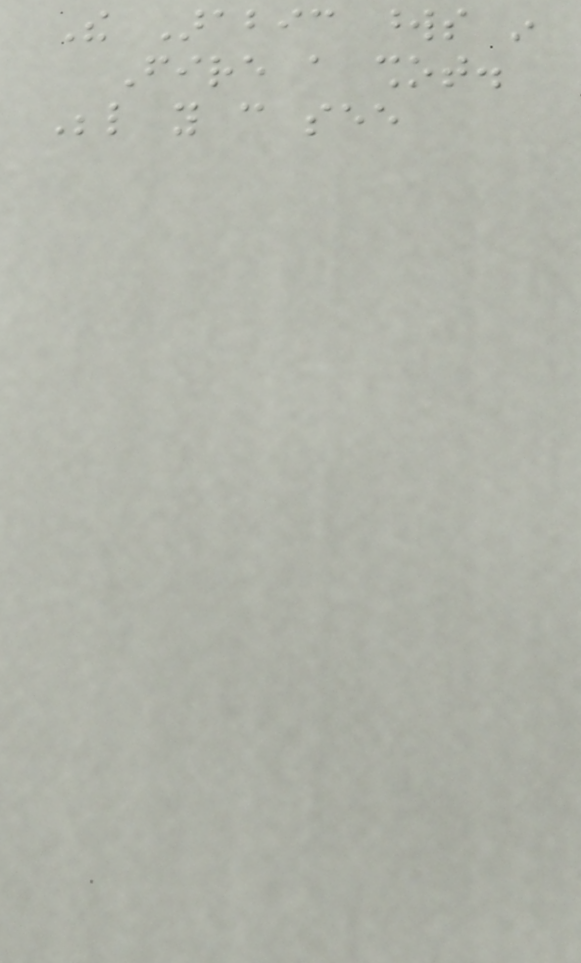The Arabic words in
Fire a shot.
Below you can see
